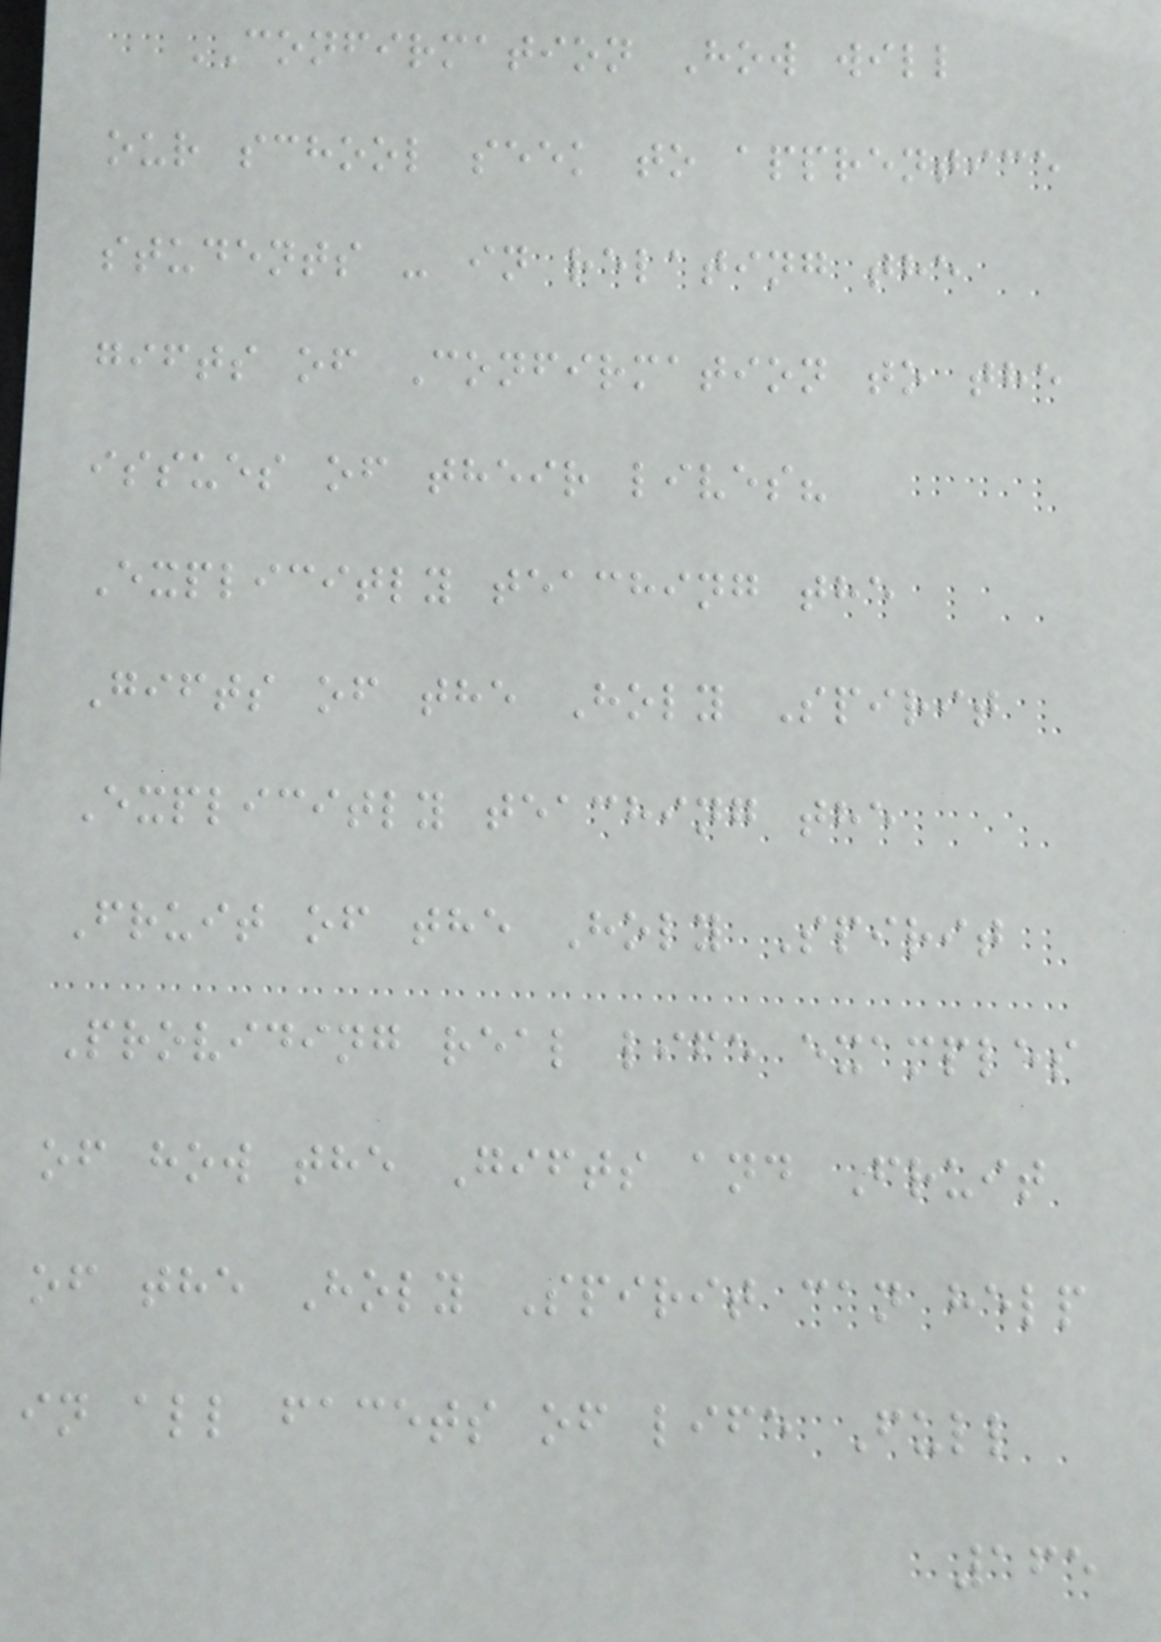CONFIRMATION How will
our school seek to apprentice
students - in relating the
gifts of Confirmation to the
issues of their lives?
Explicitly teaching the
Gifts of the Holy Spirit
Explicitly teaching the
Fruit of the Holy Spirit
Providing real life examples
of how the Gifts and Fruit
of the Holy Spirit can help
in all facets of life Full
165
